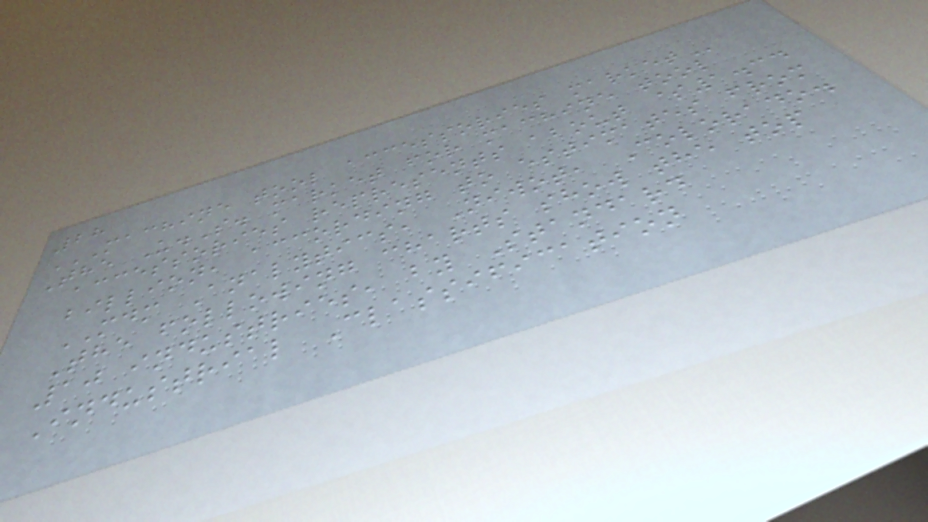28
MACHINE TOOL ACCESSORIES MARKET
The U.S. market for machine tool
accessories represents about $1.34
billion, according to estimates from
MDM Analytics, Niwot, Colorado.
The following charts show the top
10 industries, by Standard
Industrial Classification
